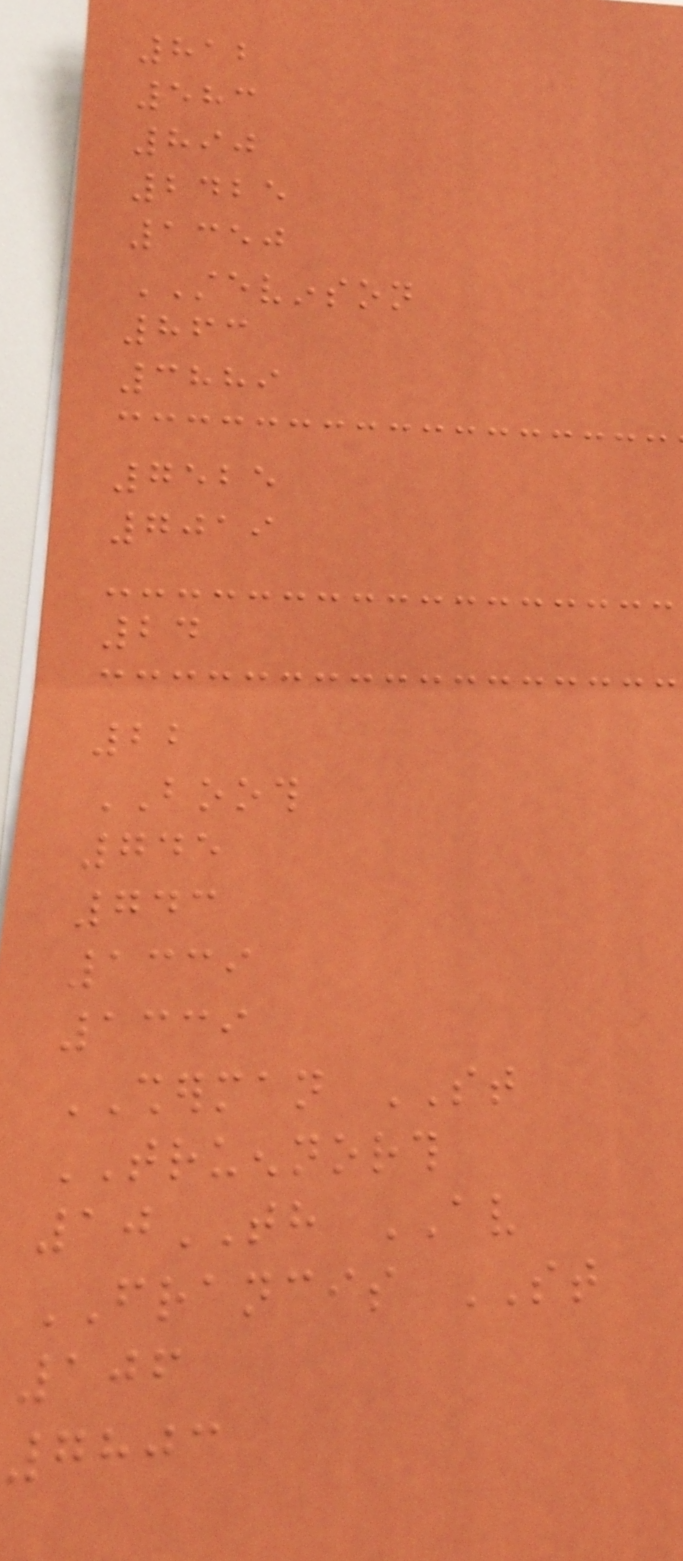812
583
890
2425
1350
STEVINSON
863
3889
7525
7019
24
22
BOOTH
745
743
1339
1339
SHERMAN ST
TRUENNORTH
10TH AV
FRANCIS ST
106
7803
